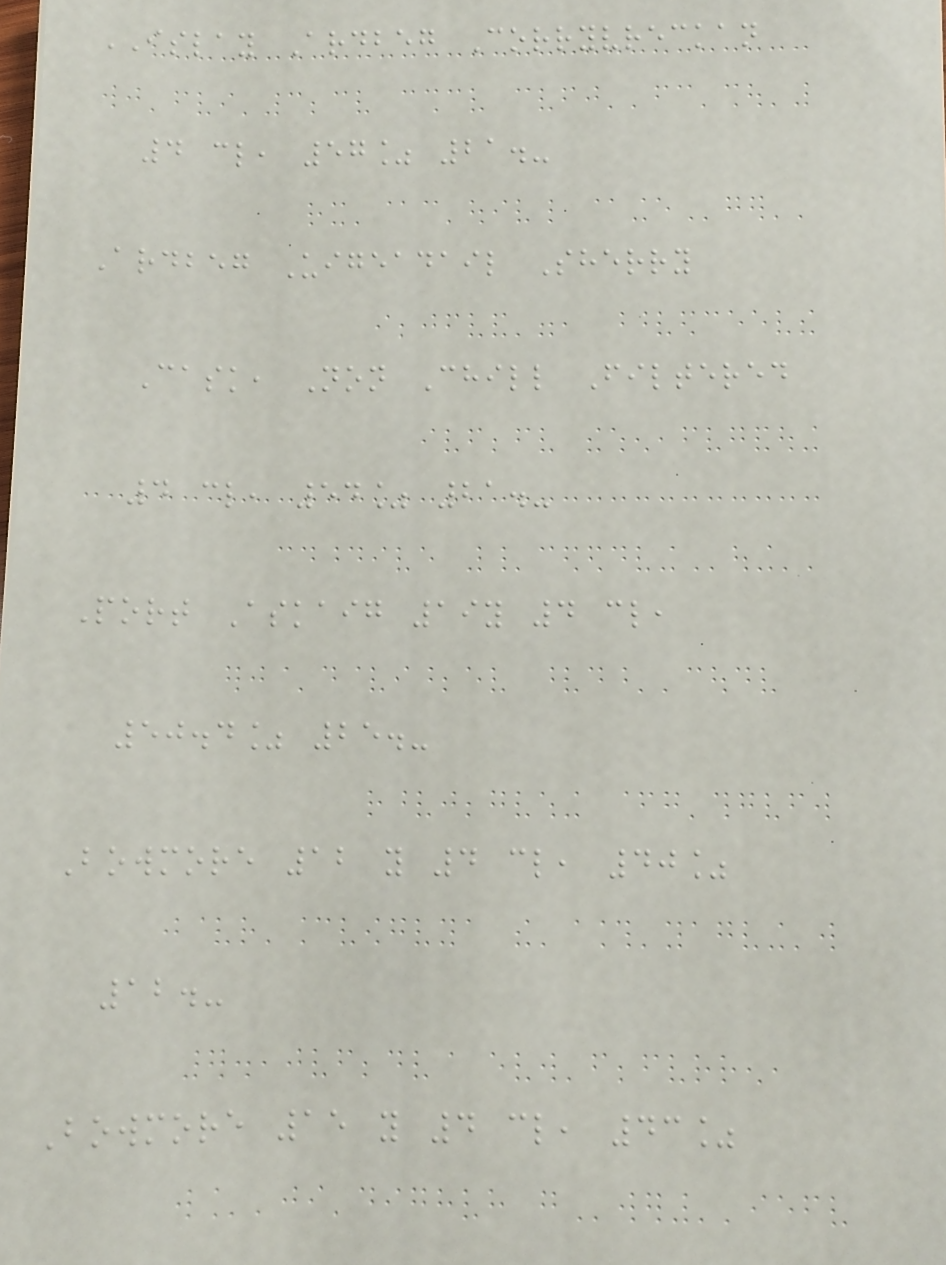ISLAY Ardbeg Corryvreckan
4 cl, 57% 21.-
Ardbeg Uigeadail Sherry
Cask, Non Chill Filtered
4 cl, 54% 21.-
Port Askaig 19y 4 cl,
50.4% 25.-
Bowmore 12 y 4 cl, 40%
12.-
Bowmore 15 y 4 cl, 43%
